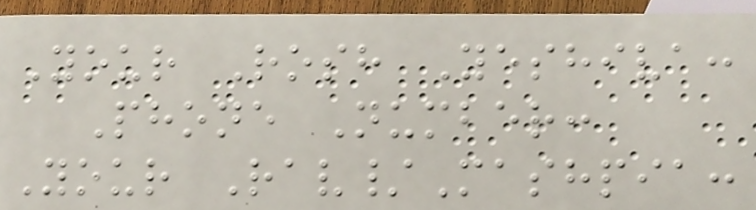Your Rosh Yeshiva:
Phone Number:
Your Rav/Mashpia:
